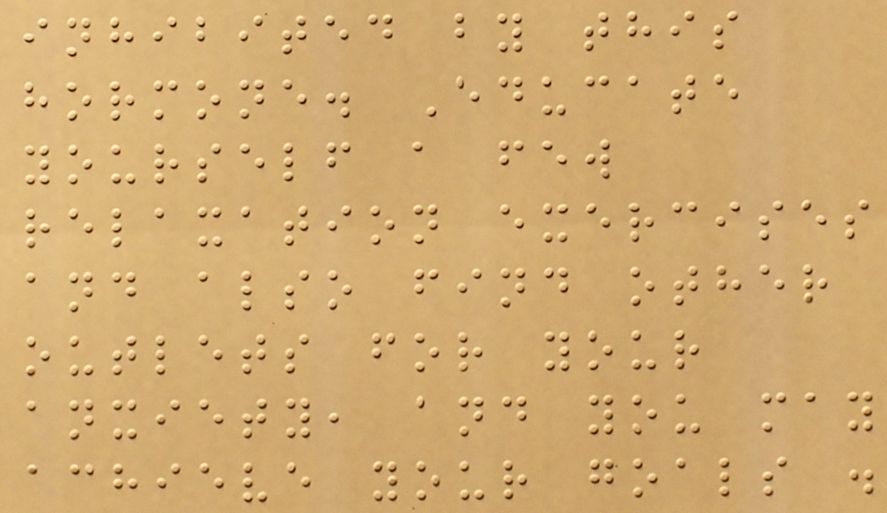inhibited by this
hormone. Educate
yourself a few
relaxation exercises
and also find other
outlets for your
anxiety, and you may
achieve your goals .
